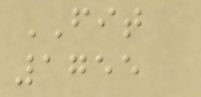FIT
1755
